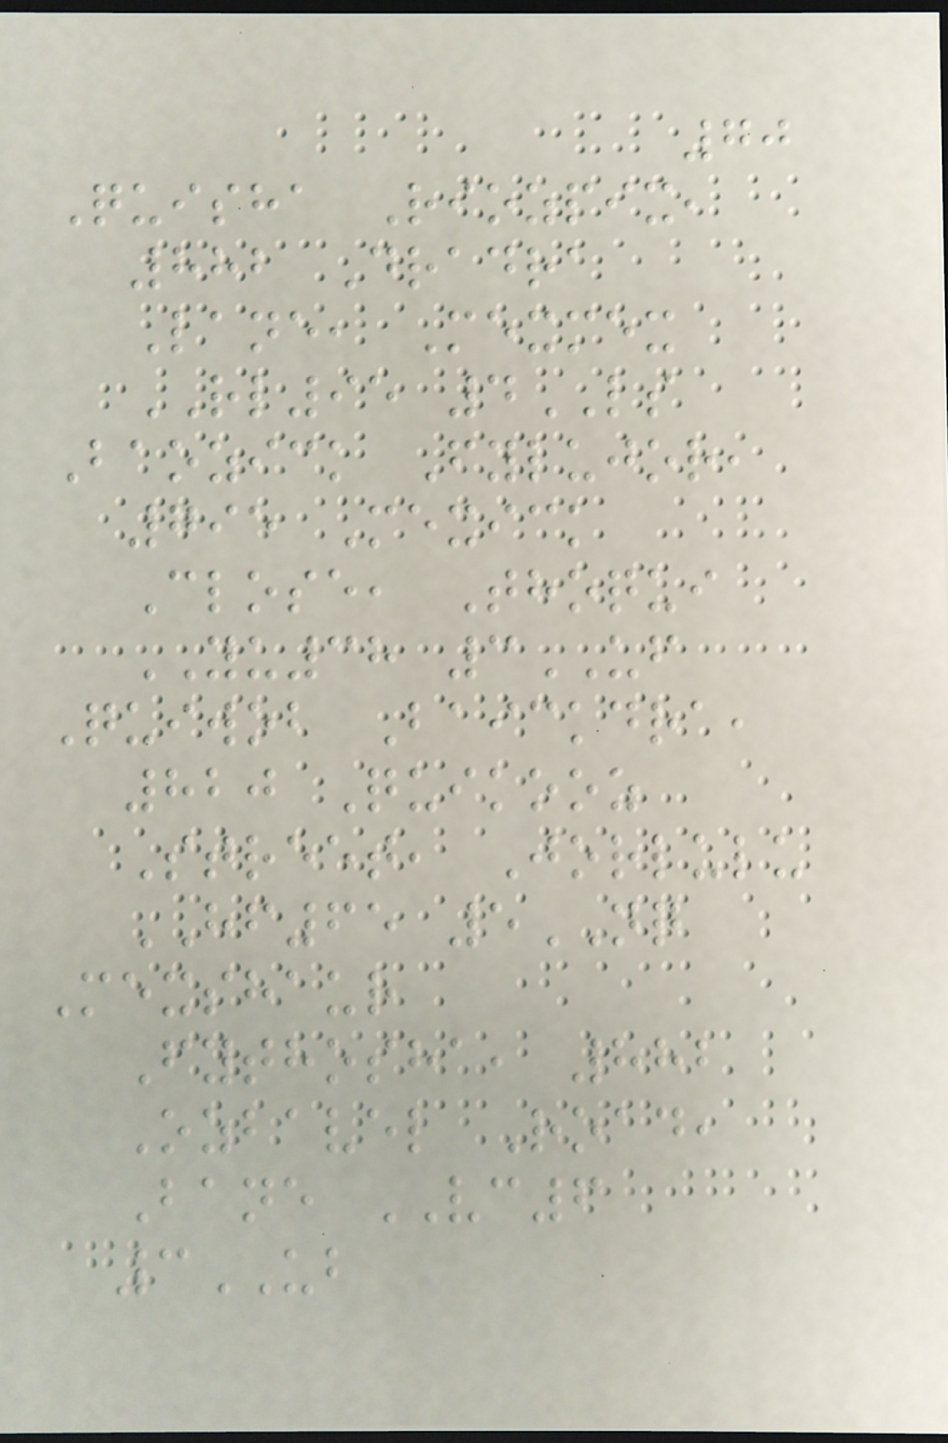70
Quisha Riozpix,
882 Dradra
Lane, Mexmex
RL95 4LS
Baozick Fylujor,
795 Mexick
Close, Thoqui
YU38 3UF
Quiwob Baickdra,
820 Quikooz
Street, Jorlulu
HF65 5NQ
Mexshaur
Fythosha, 882
Ozbavel Road,
Bane VC6
3UB
